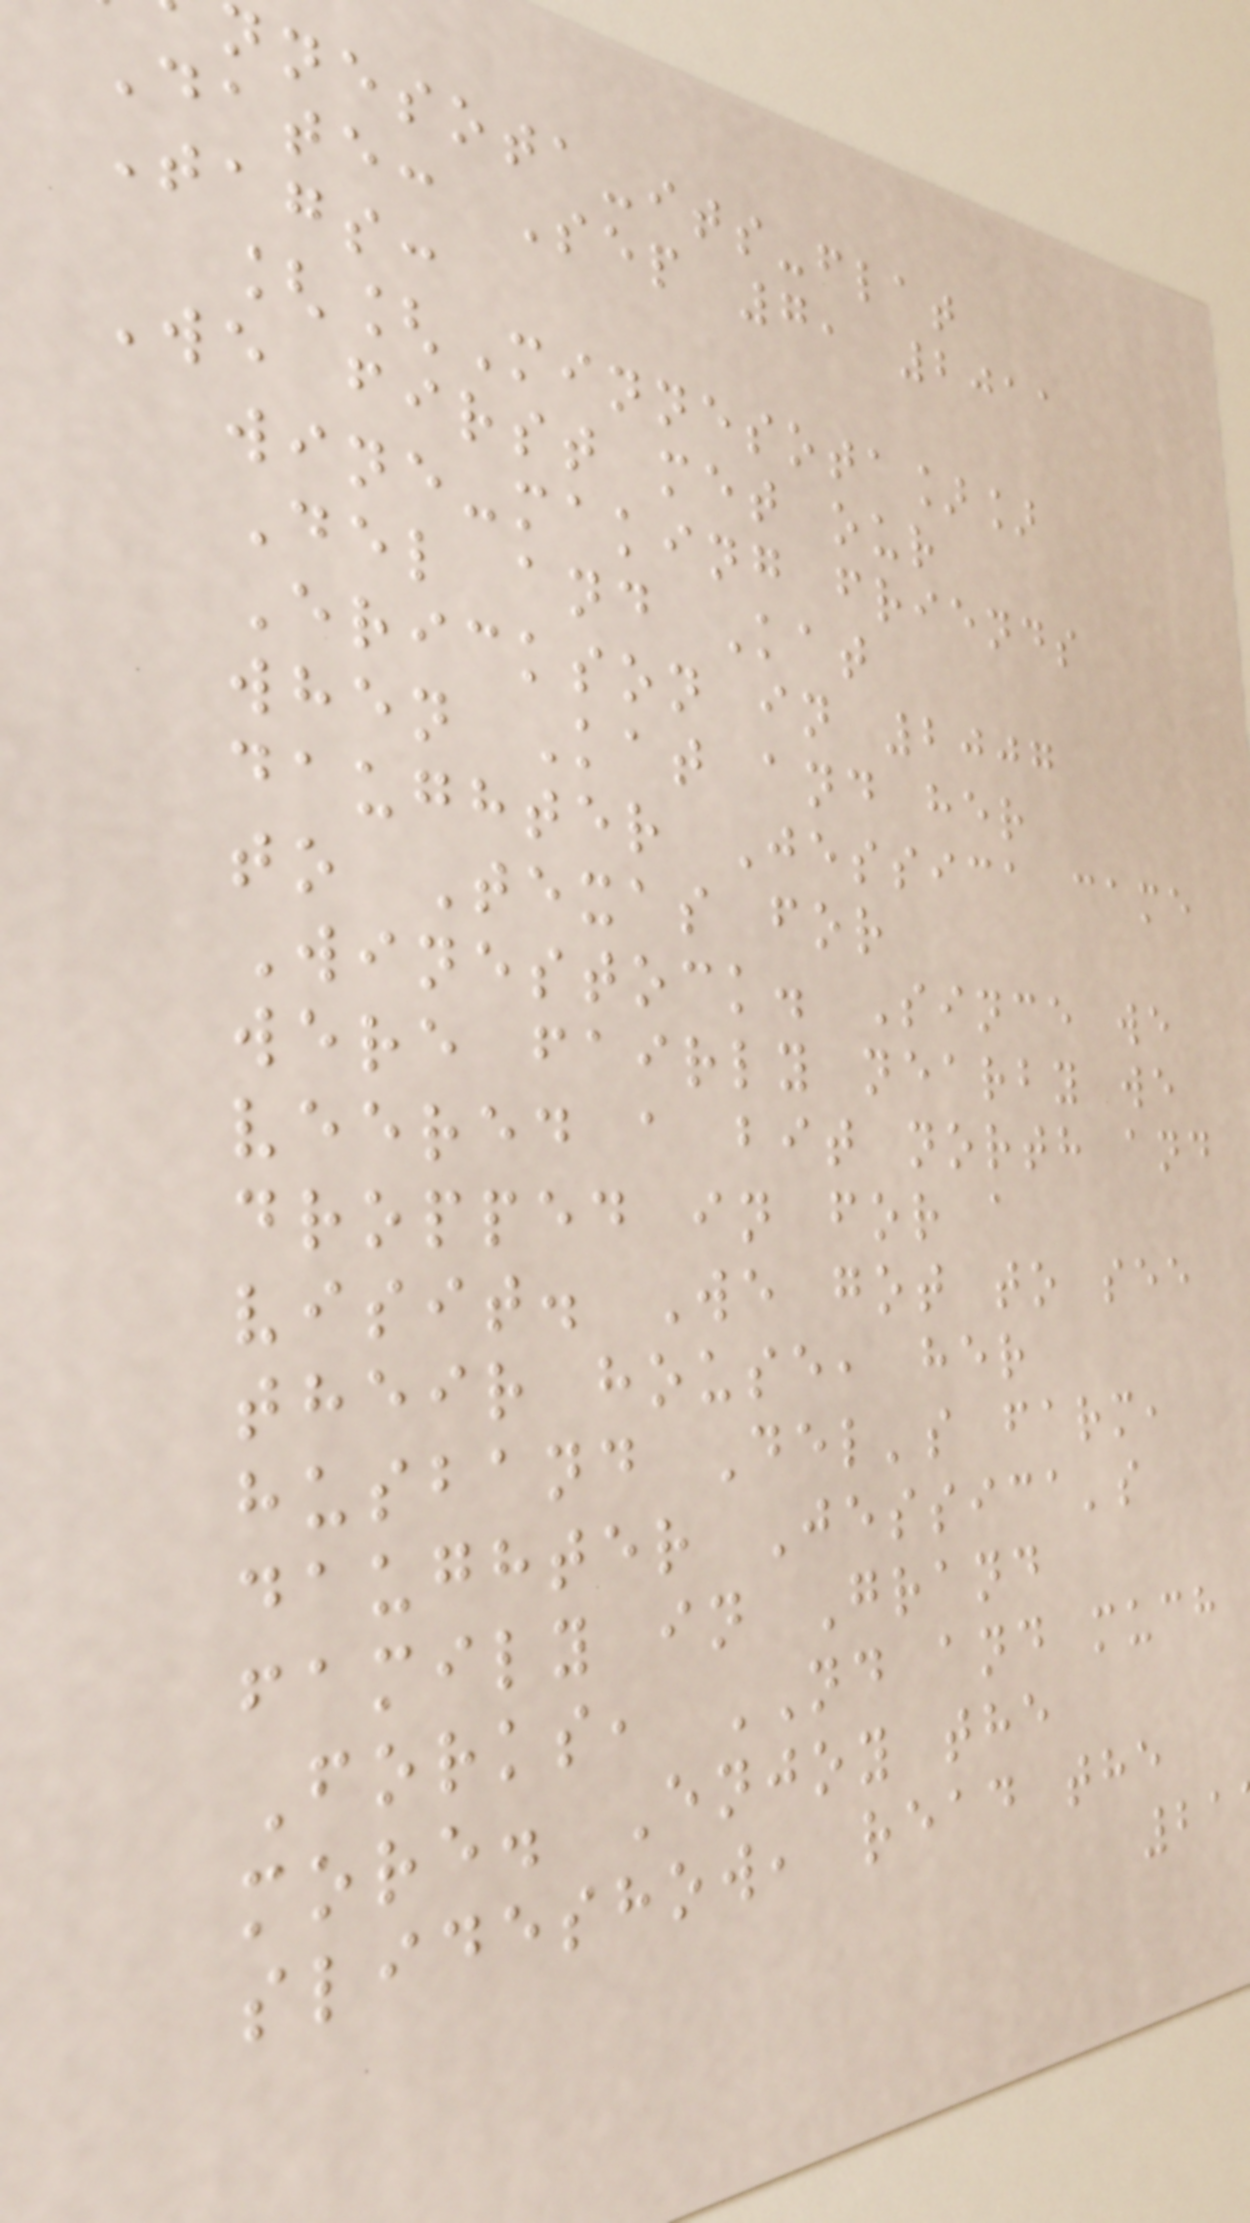nnesota-its-flat
Date: Sep 7, 2011
Tags:
[[Minnesota]]
We first met our
wine-making friends
Del and Kat
Erickson in 2007
when Kat and her
daughter Jessica came
to Texas for
Winestock. Since we
were fairly nearby we
veered a bit north and
dropped in for a
visit. We got to see
their house, her
husband Del's farm,
daughter Jessica's
family in Grand
Forks, ND and much
more. Enjoy the
slideshow, read the
